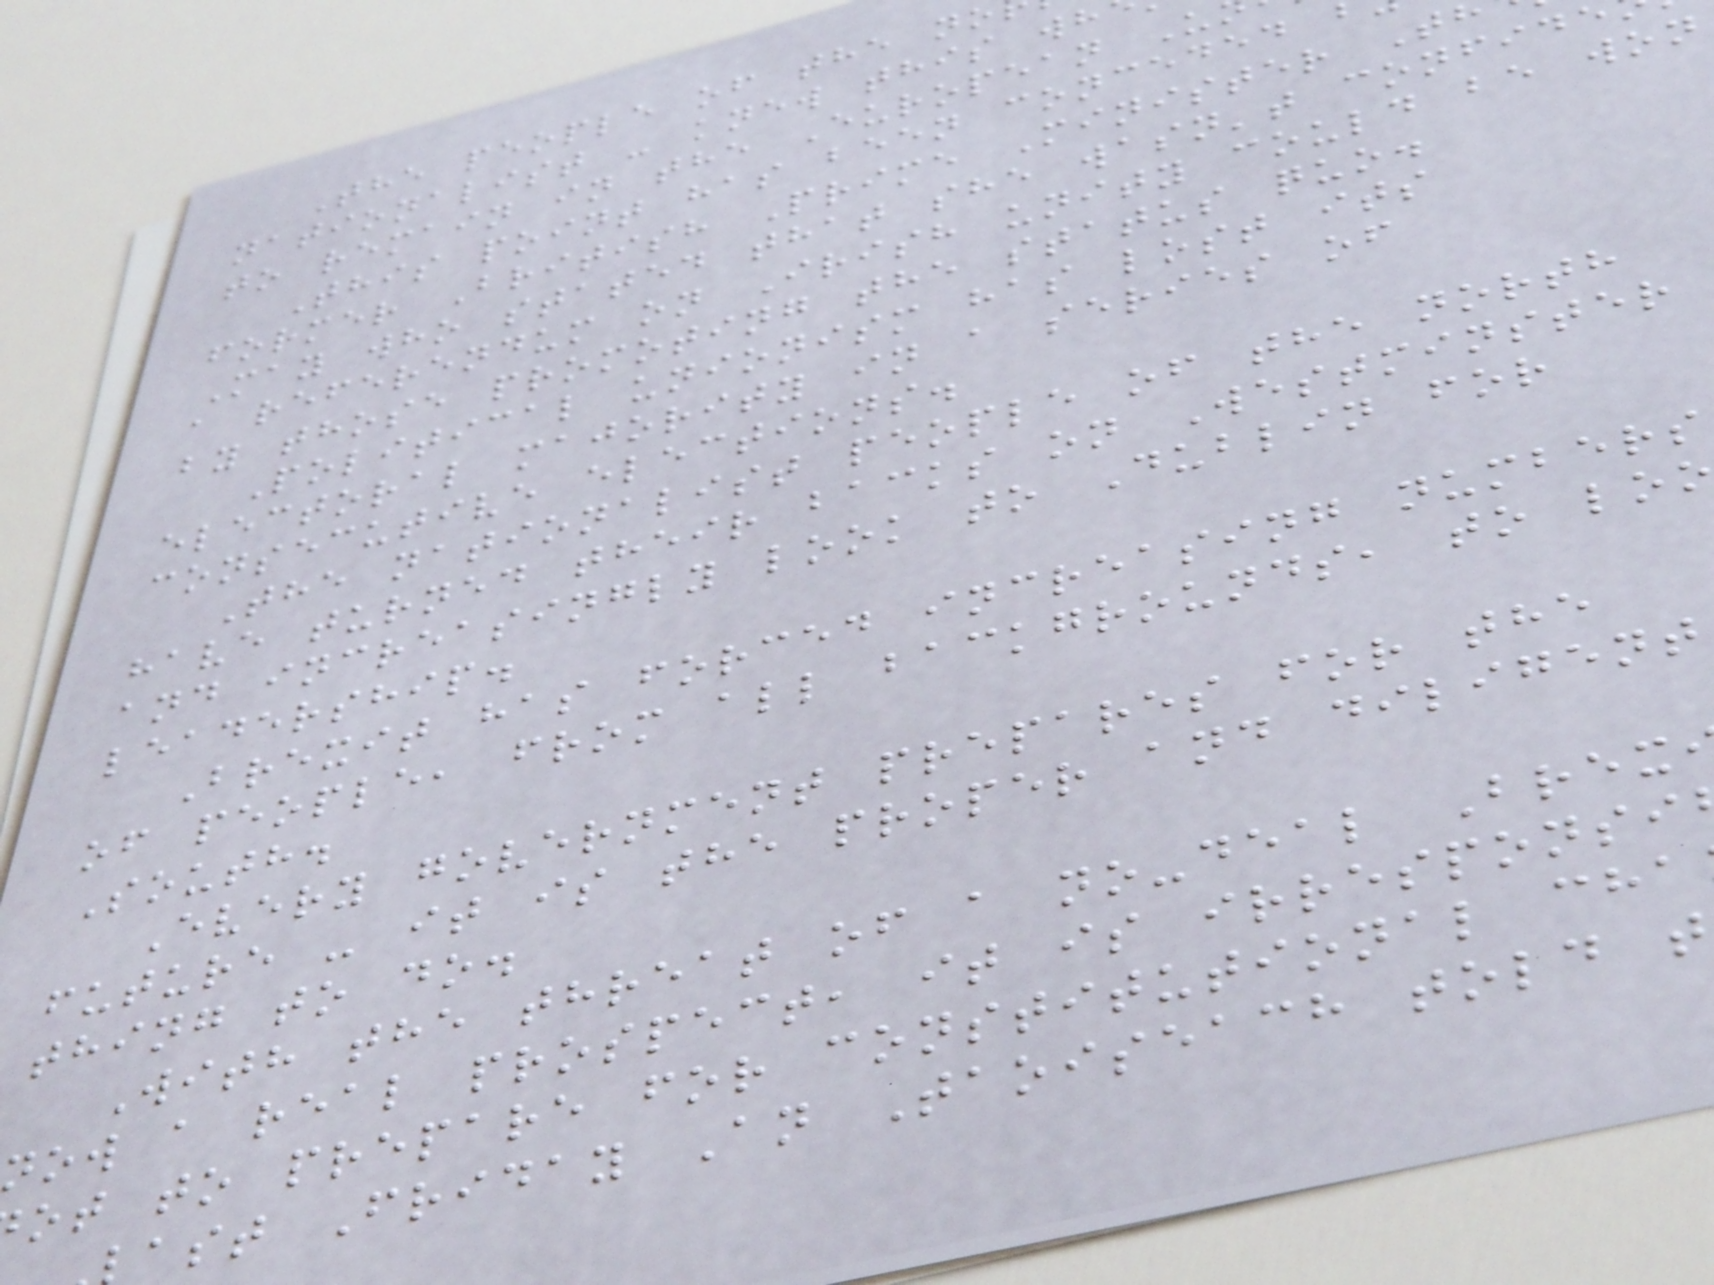The people of the no
nationalist - knew this wh
to remain in the European U
This point has been conceded
former British Prime Minister T
May who stated that she wasn't confid
a referendum on Irish unity could be won
by those promoting the status quo.
Political unionism has lost its
electoral majority in a series of
consecutive elections.
The nationalist people of the north
have turned their backs on Westminster
and increasingly look to Dublin for
leadership.
Brexit has forced increasing numbers
of people, from all backgrounds, to loo
South.
Every government prepares for the
future - it is the proper and diligent
thing to do.
With the threat of a no-deal Brex
now a real prospect, it is irresponsi
ot to prepare for constitutional cha
ast Friday An Taoiseach told t
